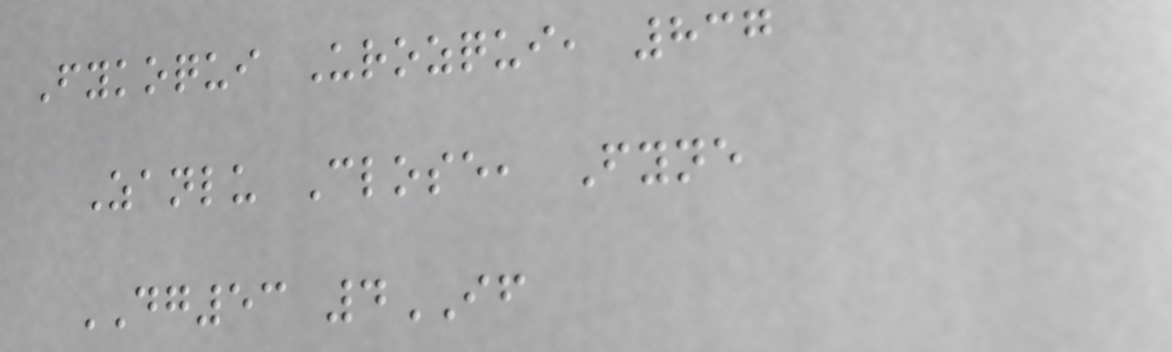Fykoqui Urozqui, 837
Zanlu Close, Fyne
DG53 4IF
